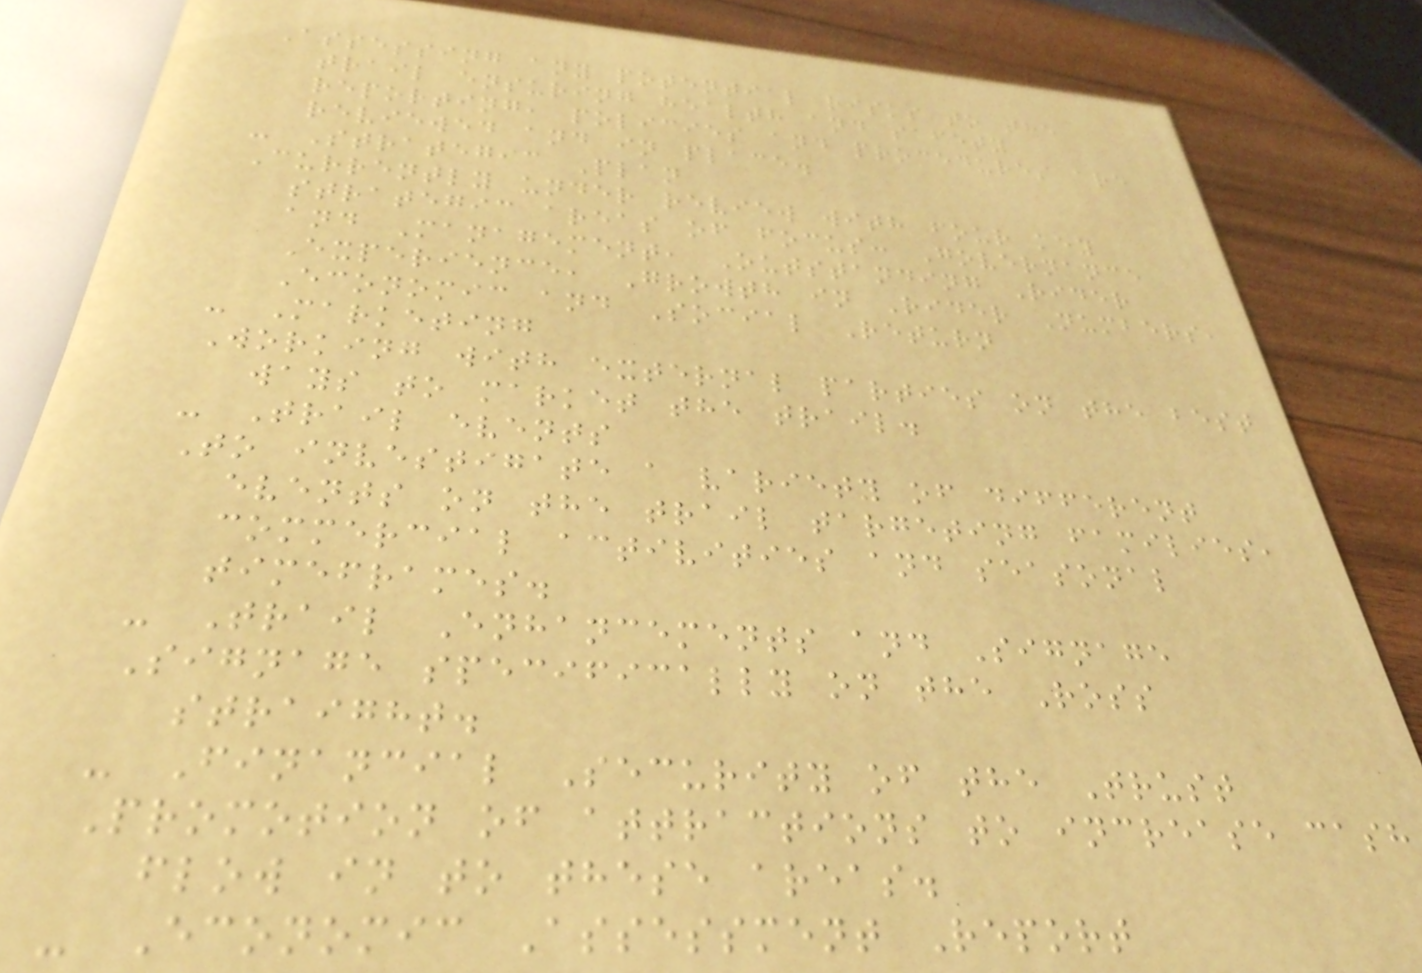Assessing any potential risks to the
trail ensuring health and safety
reporting, policies and procedures are
reviewed and in place.
- Strategic Plan
Currently under review with four key
strategic areas of focus: Governance
and Management, Outstanding Rider
Experience, Growth in Rider Numbers,
Economic and Social Return
- Marketing
Working with external parties on the best
ways to market the trail.
- Trail events
To investigate a variety of different
events on the trail targeting families,
commercial activities and seasonal
timeframes.
- Trail Enhancements and Signage
Signage specifically on the Ross
straight.
- Financial Security of the Trust
Promotion of attractions to increase cash
flow in to these areas.
- Economic Assessment Report
